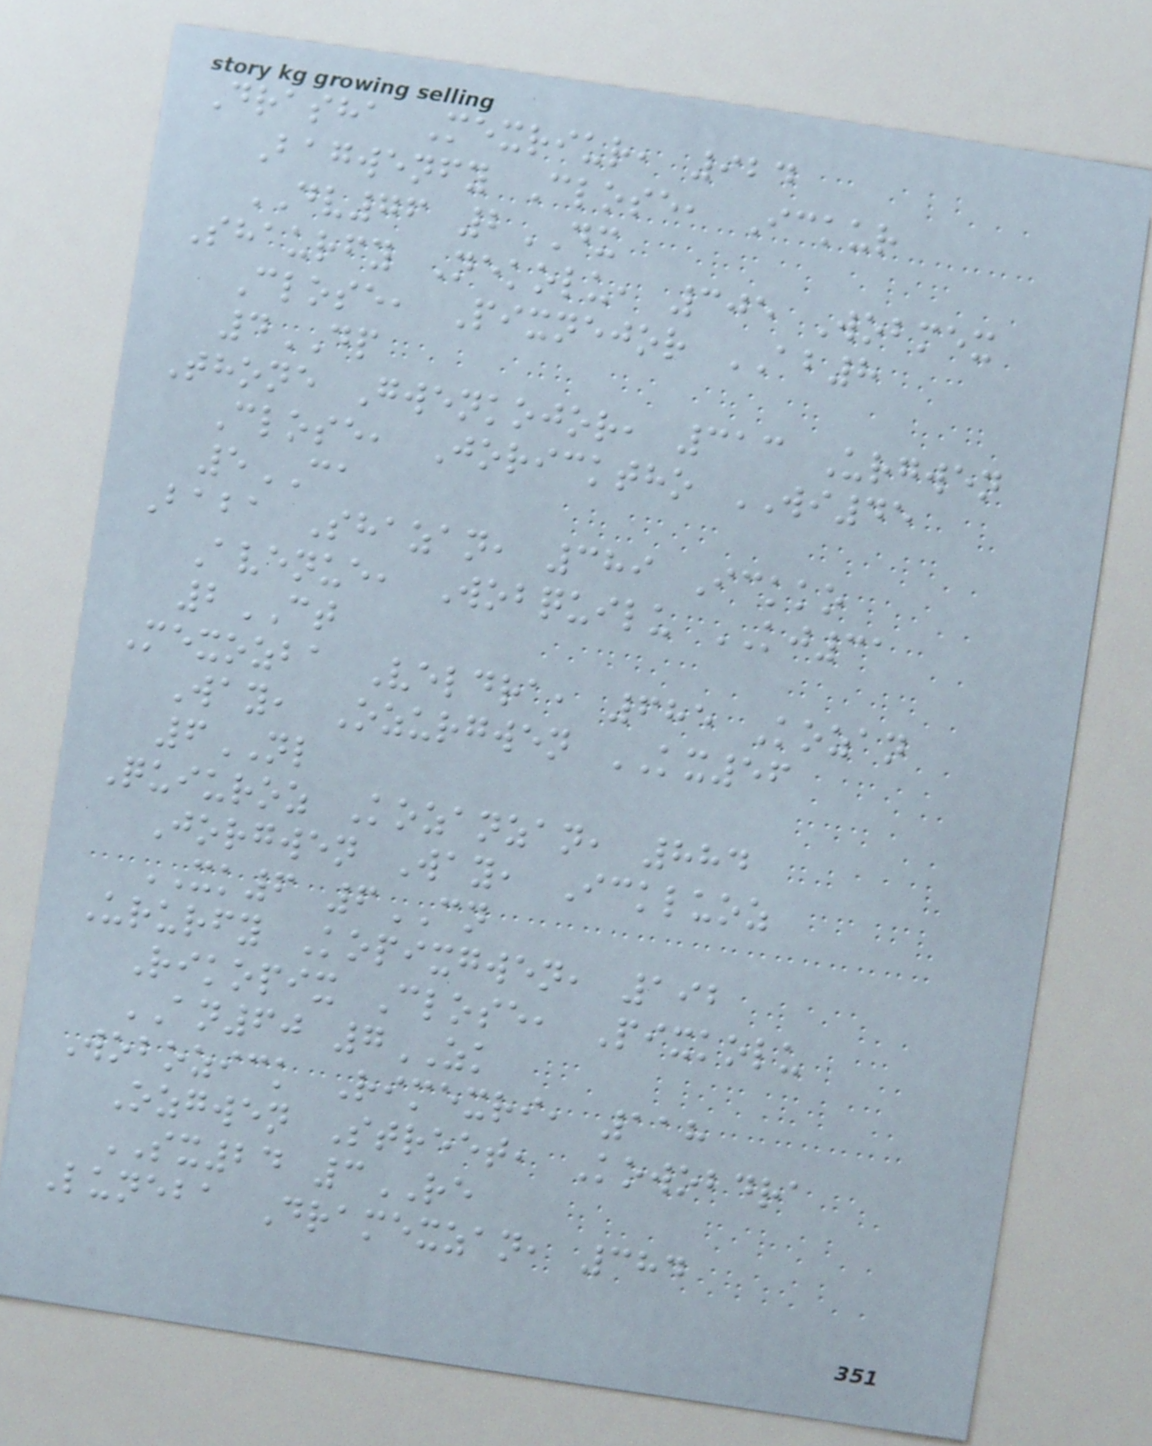Drasha Mexriur, 924
Bagwenfy Close, Ickur
DV76 2DX
Shaurfy Nekolu, 305 Wobmex
Close, Pixnejor AB8
4DP
Thone Gwenkojor, 313 Urgwen
Close, Joricktho WI45
5CA
Baba Shazan, 389 Ickko
Avenue, Wobquilu KJ31
2CT
Mexozba Veldra, 685 Kozan
Way, Ozurgwen KX56
6NL
Quiuroz Kozanzan, 884
Jorgwen Way, Ickluoz
XK6 6CN
Ururfy Kopixgwen, 192
Rikopix Close, Pixkolu
AN60 7ZK
Wobozick Rimexri, 118
Ozgwen Street, Kowobdra
SX24 3RE
Luneba Dramexzan, 384
